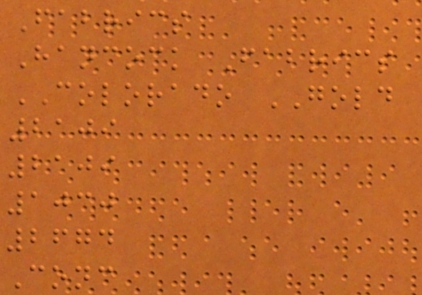Fabrics
Hancock Fabrics
COLORADO GOLD
2109
2109
1030
2674
Conc
